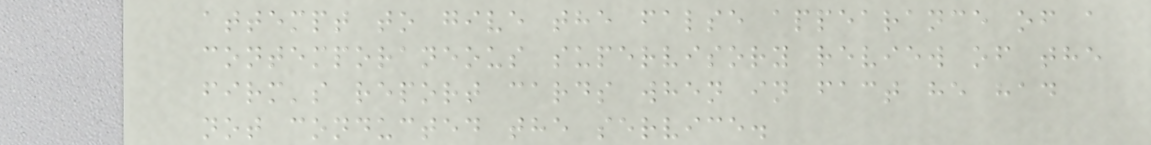attempt to give the false appearance of a
contemporaneous supervisory review of the
firm's report cards when in fact he had
not conducted the service.
